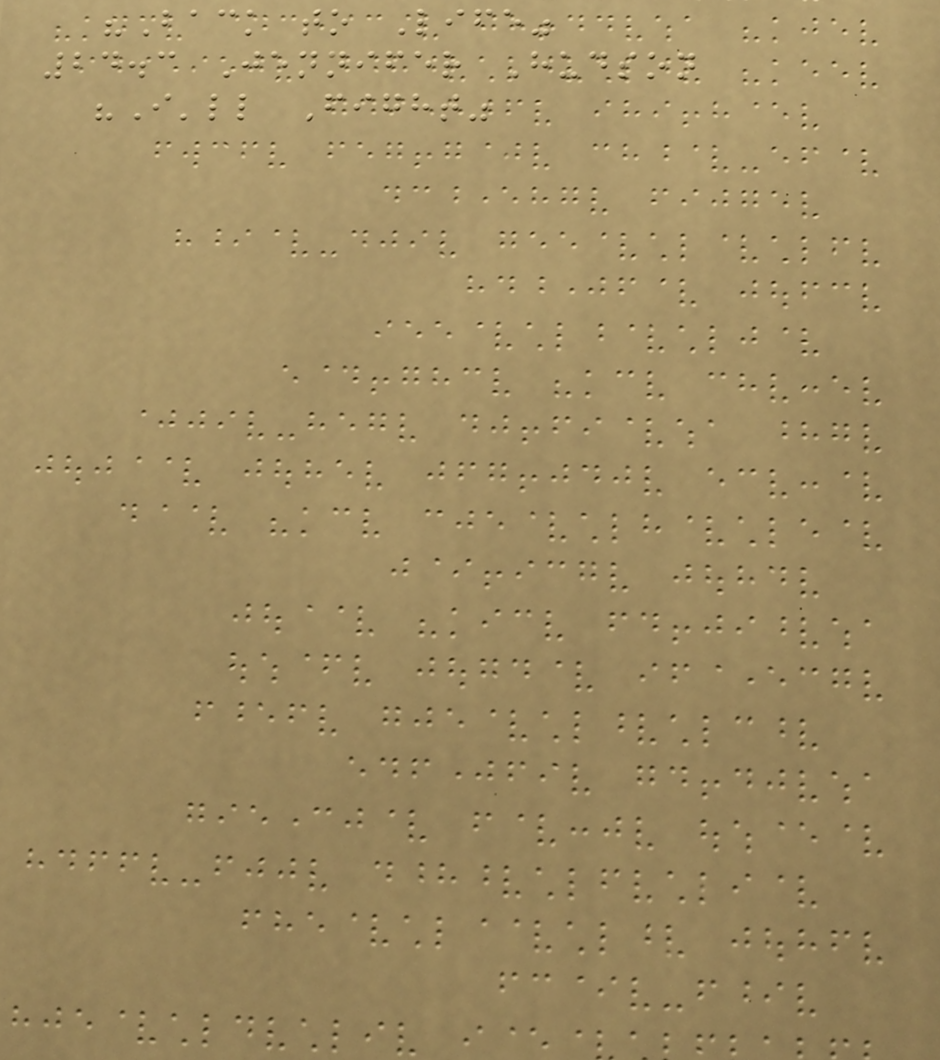"Back to Life"
24.3 Jennifer Hudson
"I'll Fight"
